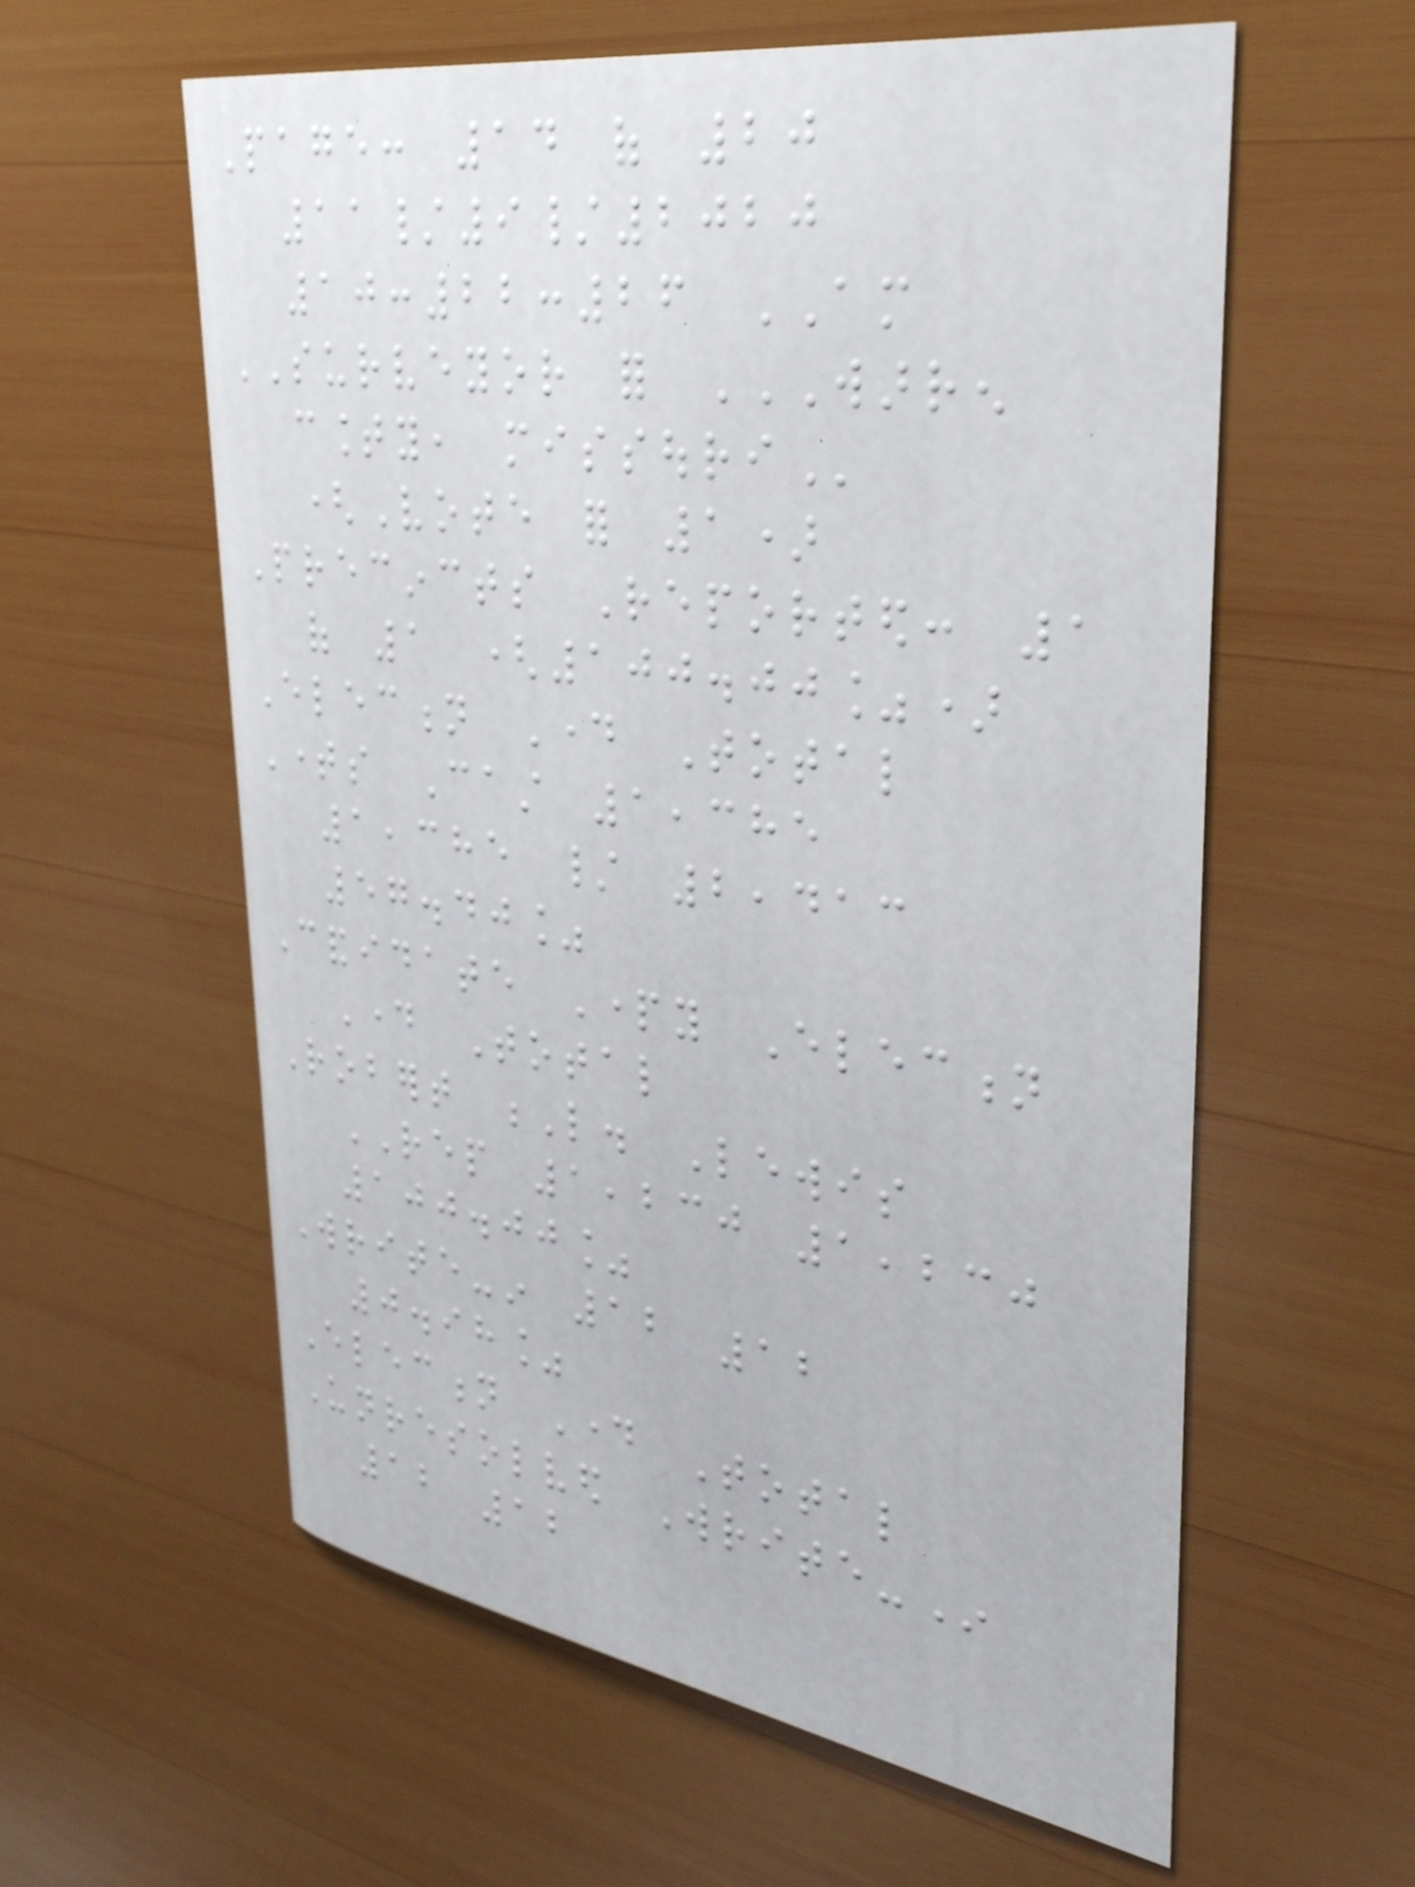Page: 14 of 20
11/9/2020
10:22:26 AM
SURVEYOR for WARREN
COUNTY, MISSOURI
(Vote for 1)
Precincts Reported: 1
of 1 (100.00%)
Election Day Total
Times Cast 1,385
1,385 / 2,413
57.40%
Candidate Party Election
Day Total
Robert L. Lewis
REP 1,230 1,230
100.00%
Write-in 12 12
0.98%
Election Day Total
Unresolved Write-In
12 12
